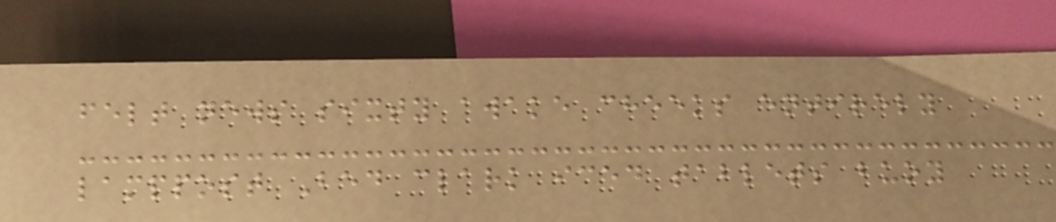felt news sixty awake cheeks entirely
lamppost Bed clark iced tablets buoy
